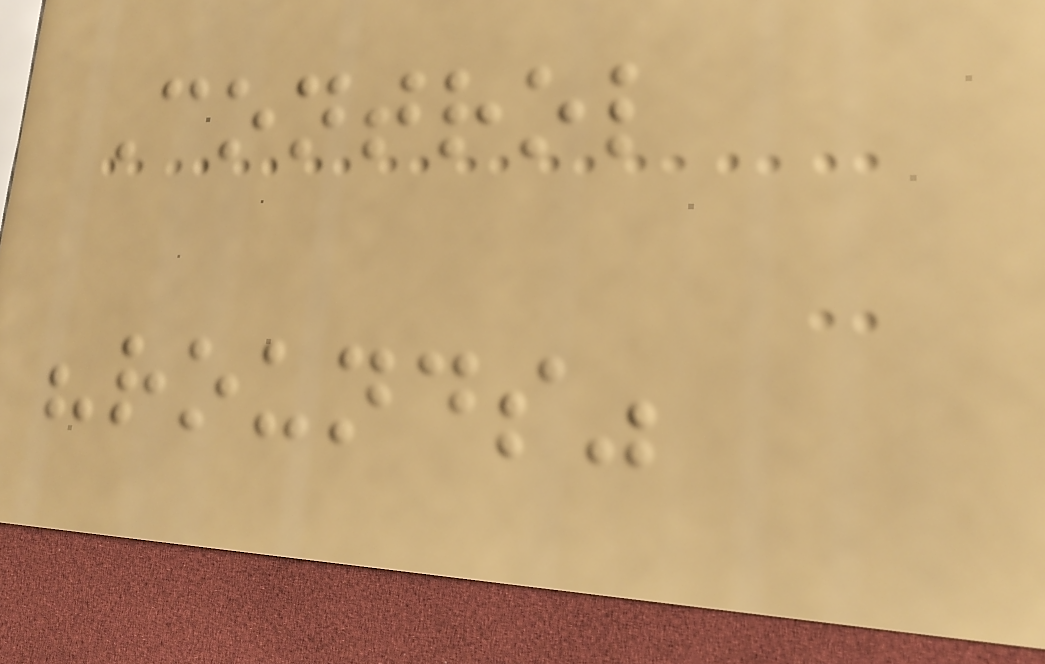Control
"rounds"
